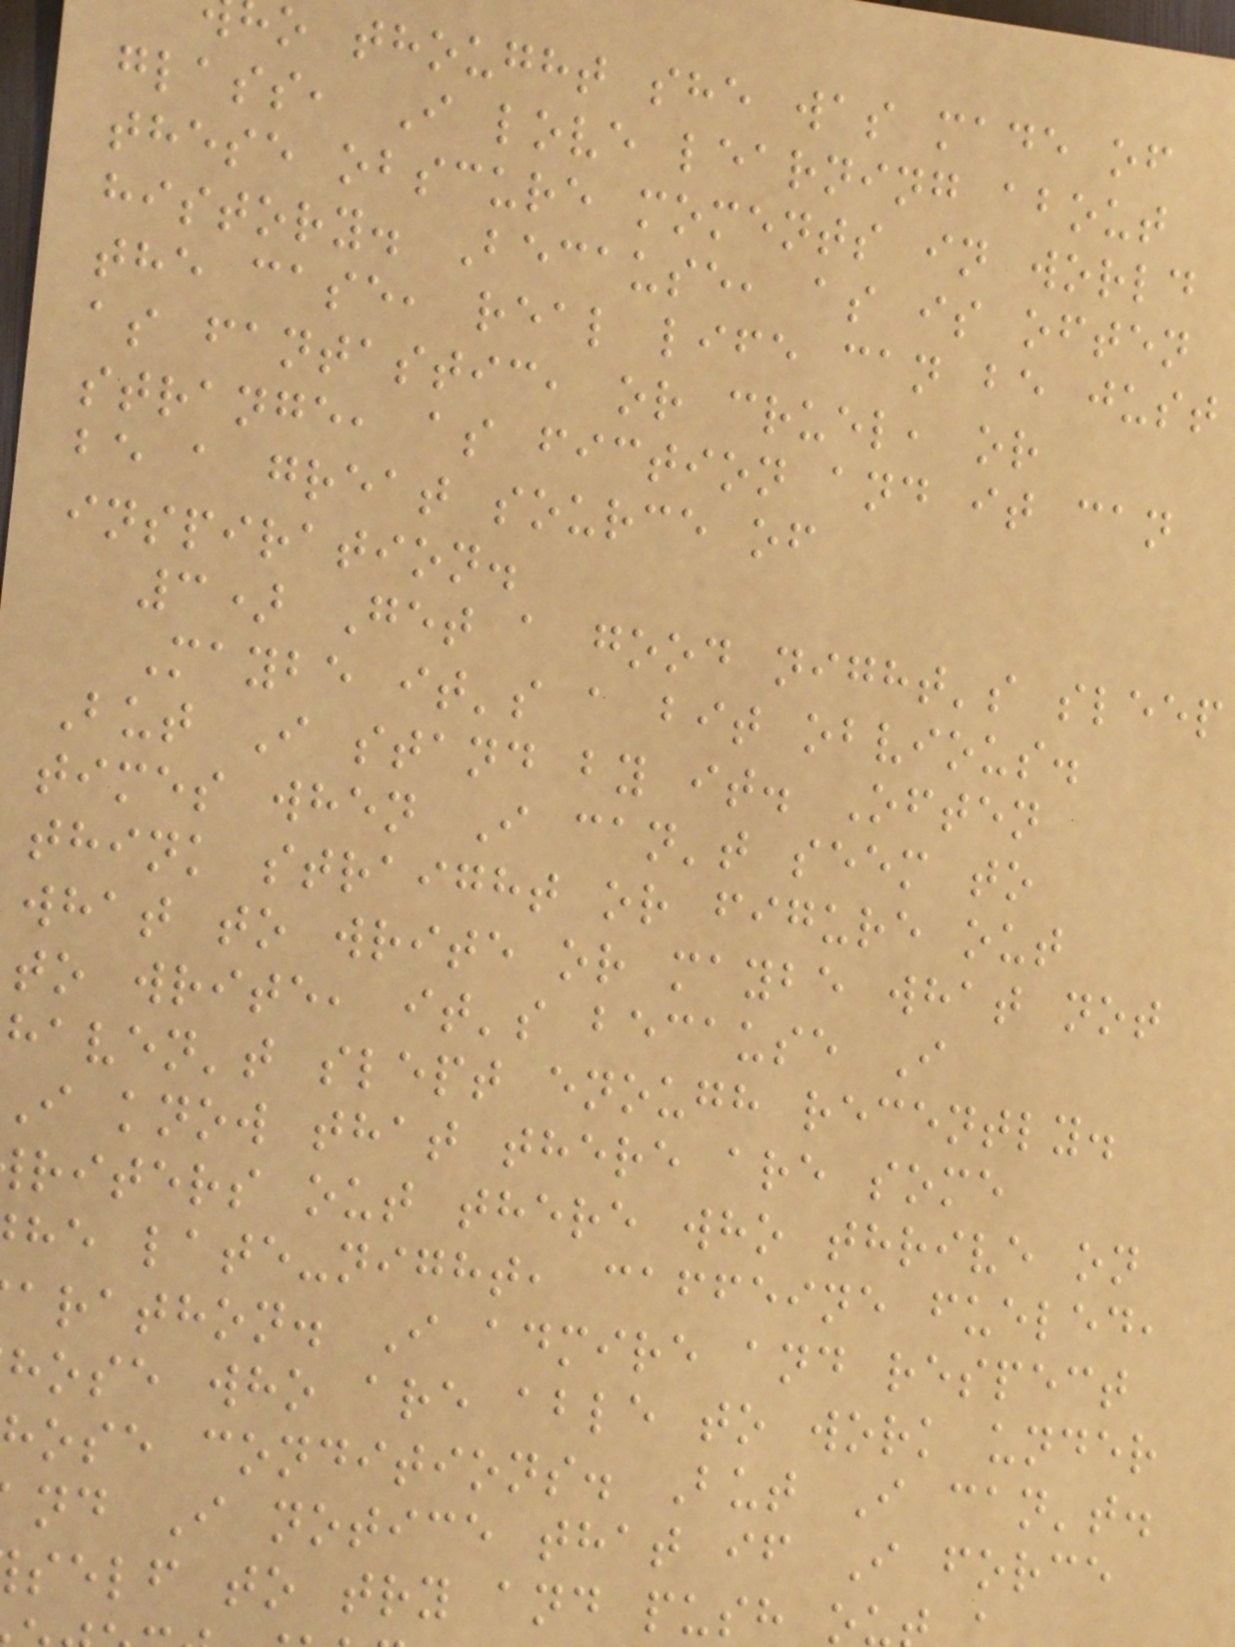o thought she was made of
glass, I love learning about
these obscure moments in world
history. Because, as is often
the case, real life can be just
as fantastic, or cruel, or
strange, as fiction and it can
be a great source of
inspiration.
3) Get a good night's sleep
Maybe it's a bit obvious.
But I stand by it. Often
times when I can't seem to
think straight or figure out
what to write or maybe what not
to write, it's because I
haven't slept enough recently.
i know that there are some
riters out there who thrive on
he late-night, caffeine fueled,
arathon. I admire and respect
hose who are able to work under
hose conditions. But I can't.
nd I notice that if I force
self to try and push o
